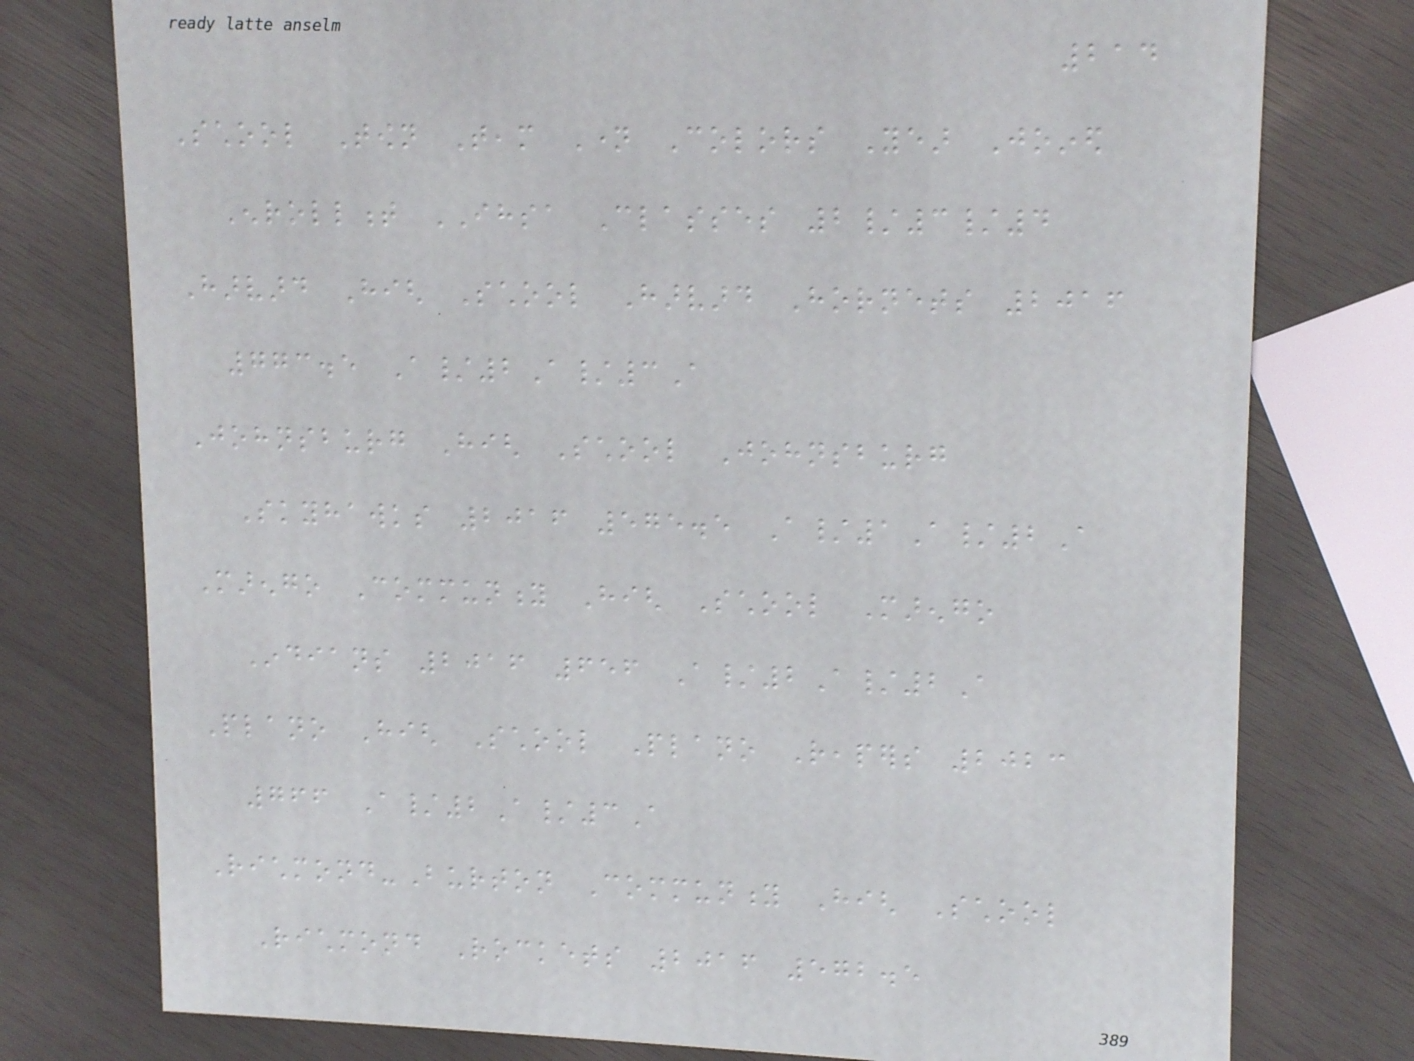214
School Town Team Name Colors Year Joined
Enrollment IHSA Classes 2/3/4
Harvard High School Harvard Hornets 2016
773.5 A/2A/3A
Johnsburg High School Johnsburg
Skyhawks 2016 575.5 A/1A/2A
Marengo Community High School Marengo
Indians 2016 656 A/2A/2A
Plano High School Plano Reapers 2023
766 A/2A/3A
Richmond-Burton Community High School
Richmond Rockets 2016 572.5
